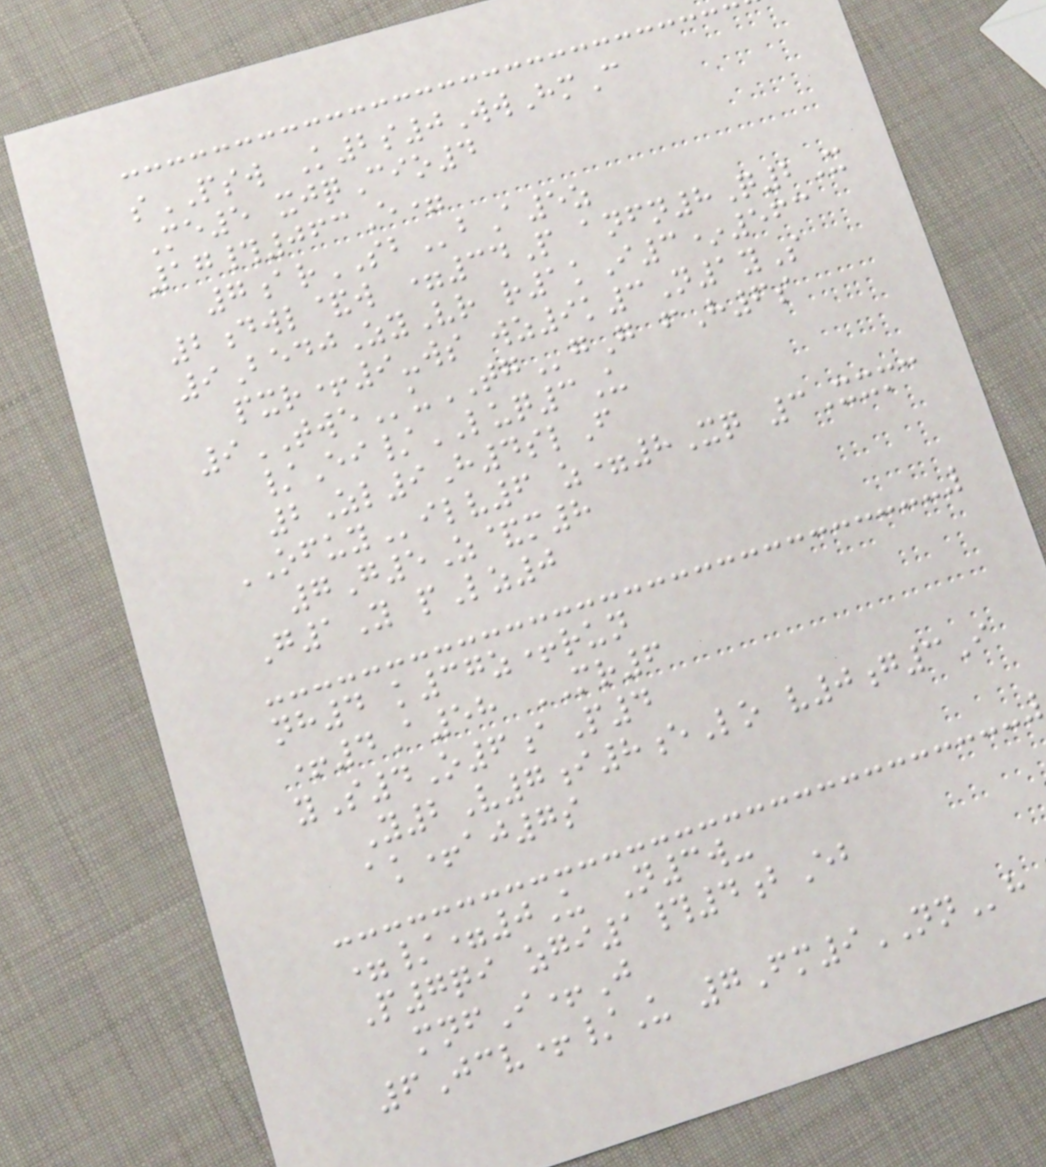sPSW K2s0WwHmC
Me5 xjqCio4
17#063E=
7arSBbA5z
2dwl&w =34P anfn8Q2X
9BedjZyVr r1kI3*563
pxr+9-ws wz9k3N1yS
9TWEuTGgG fH6s
/Ei/LUQ3U
2Zl9H4slF
OFUYilv6 z=8Xq 3Xxmc
7G5Z&m8
G1Y pLz0
nh4 k37z+run
+4A58 MR6
yS4O6aP4
Y2V7i8eLo v0g3I
ak+aj7s
=/=0U N3w-
P7qi zgi1#4bEb
mnfI+J
6Jcv+/U 7Fm9NNh
